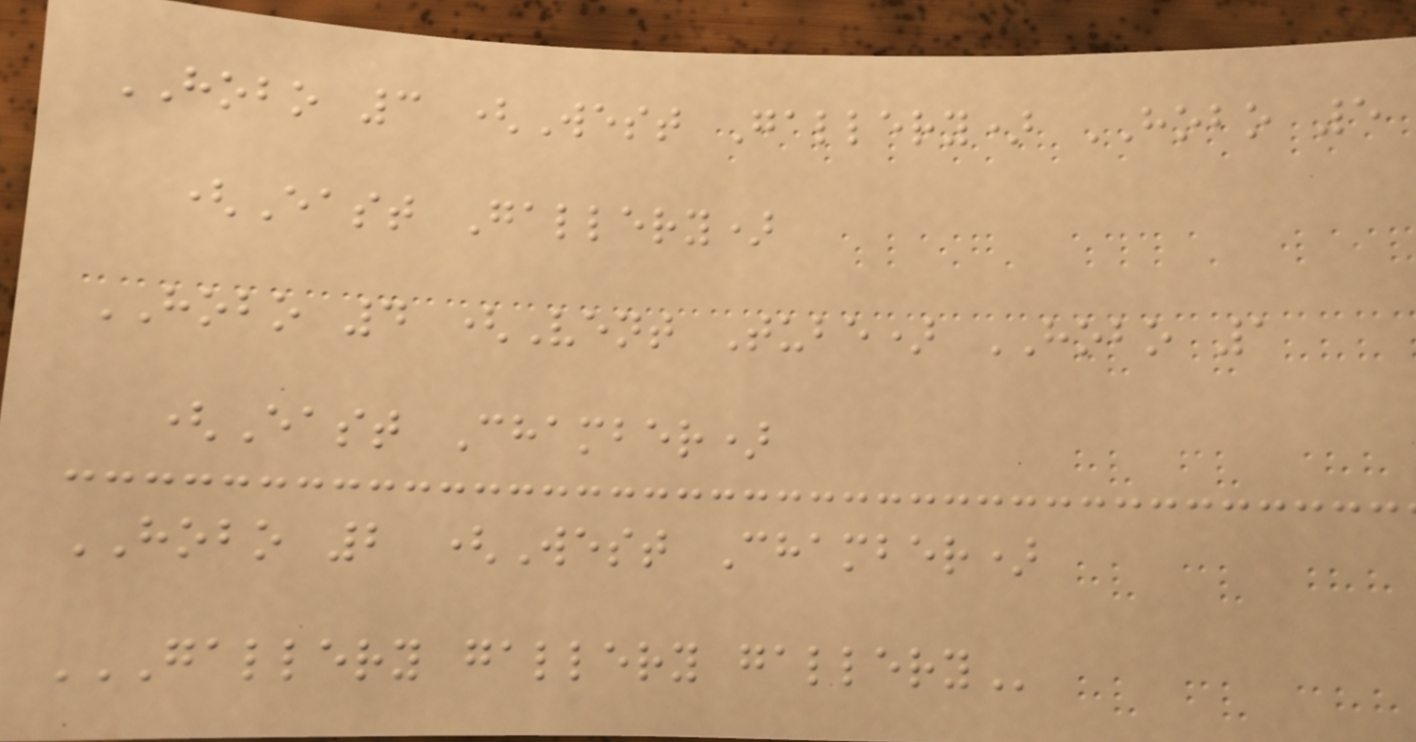HOBO 3 (West Gallery) HOBO 5
(East Gallery)
HOBO 4 (Vent Tube) HOBO 1
(East Chamber)
HOBO 2 (West Chamber)
GALLERY GALLERY GALLERY
